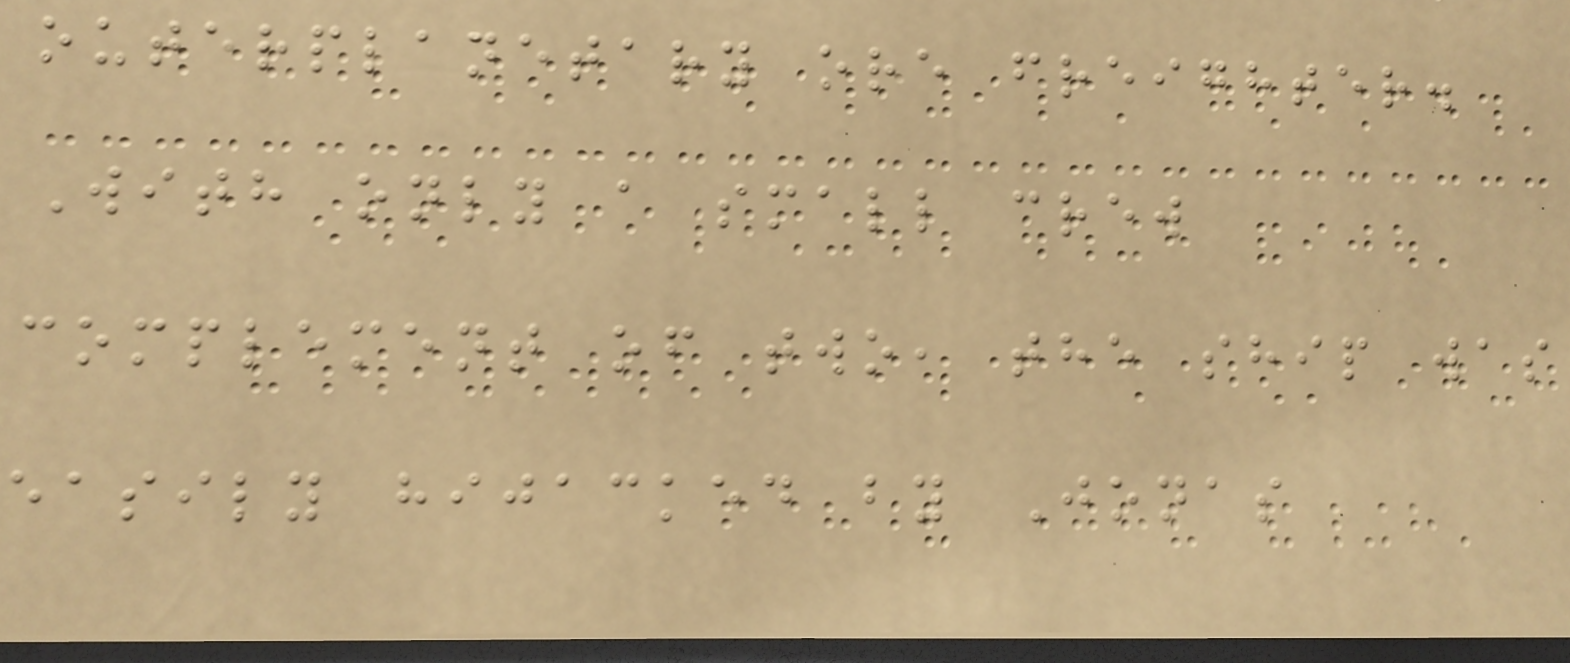outerplanetary ore freighter.
With only a small crew
complement of two, the ship was
easily hijacked by Jonas
